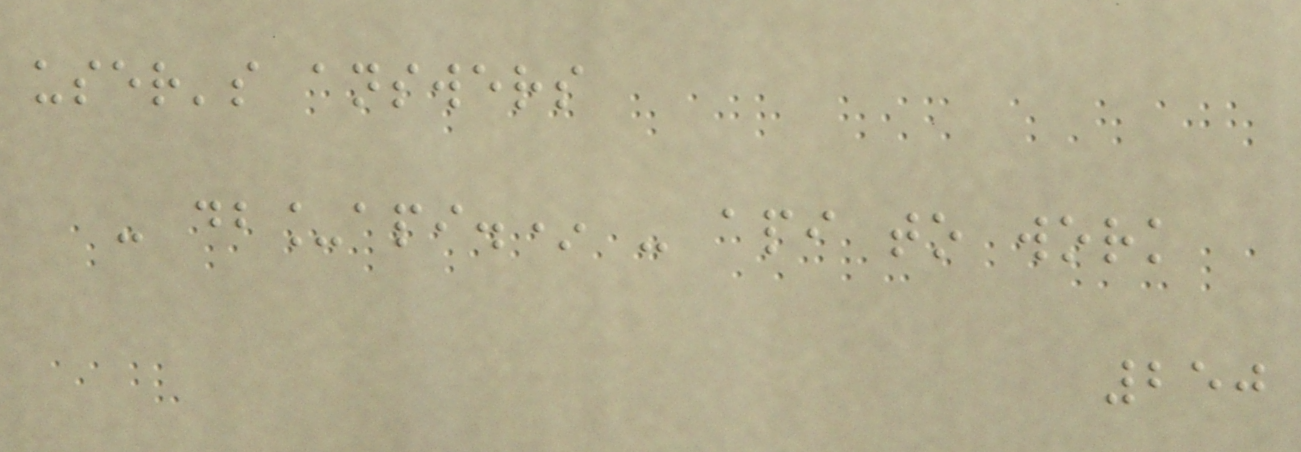user's answers
- db_api.* - api to work
250
